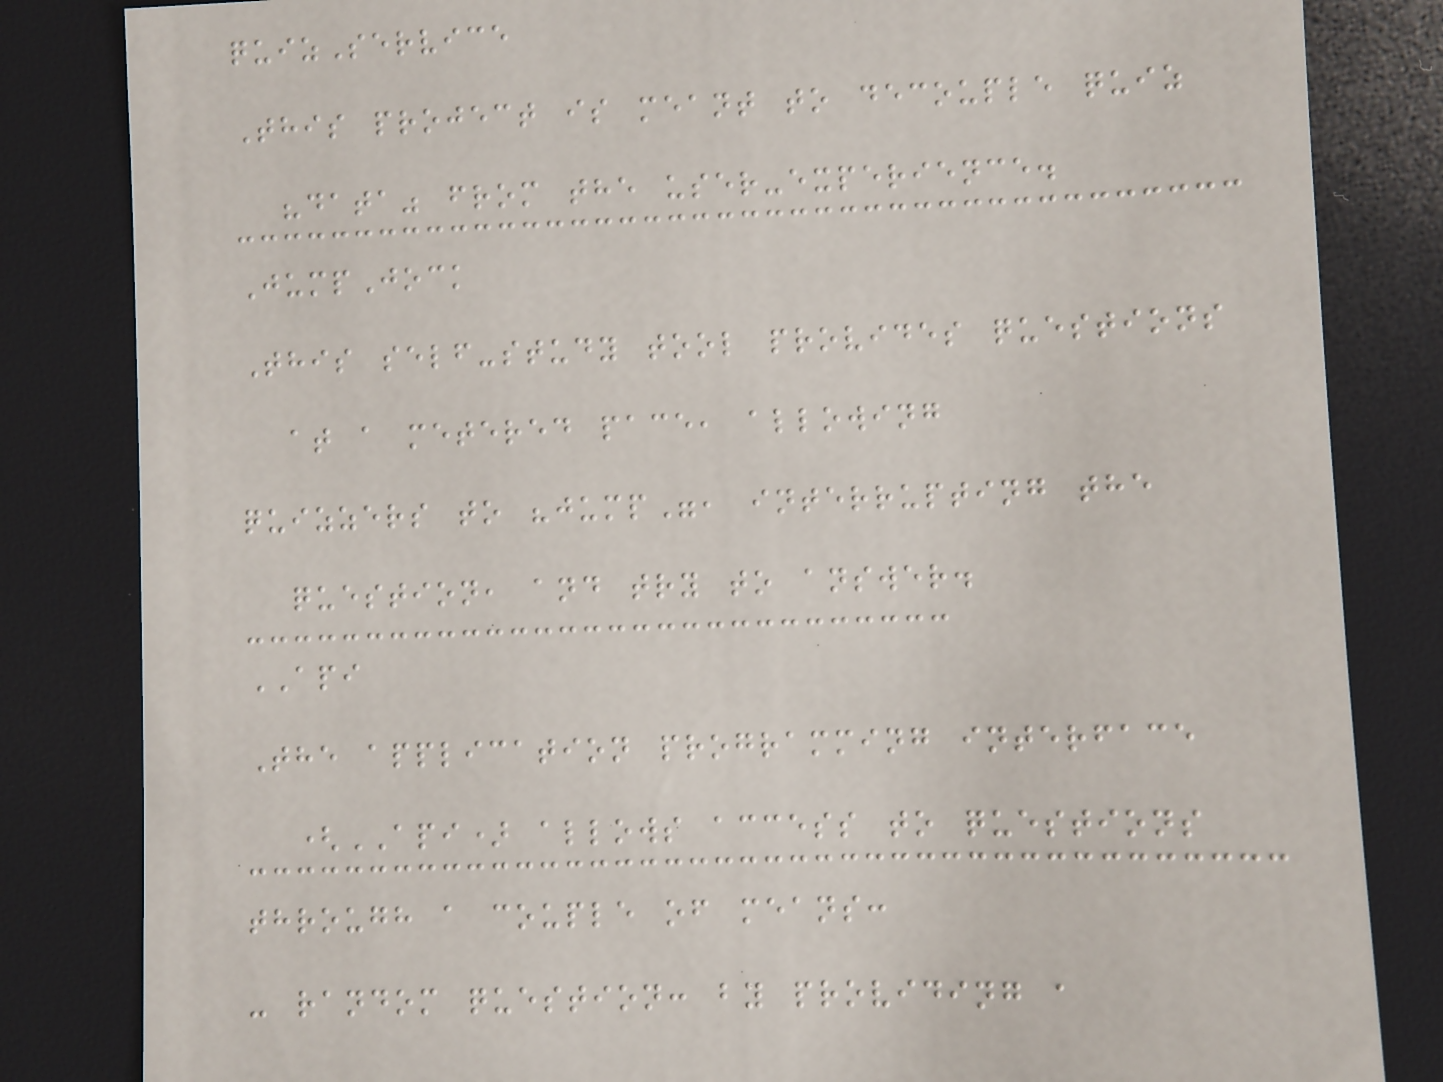quizService
This project is meant to decouple quiz
"data" from the user-experience.
JumpJock
This self-study tool provides questions
at a metered pace, allowing
quizzers to "jump", interrupting the
question, and try to answer.
API
The application programming interface
(API) allows access to questions
through a couple of means:
- random question: by providing a
